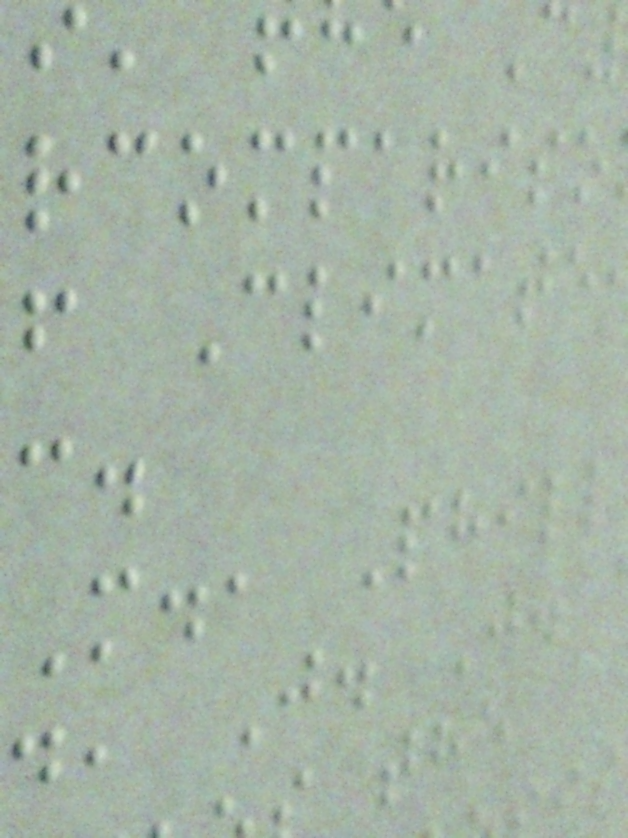f Climate
M., Phill
d, J. J.
